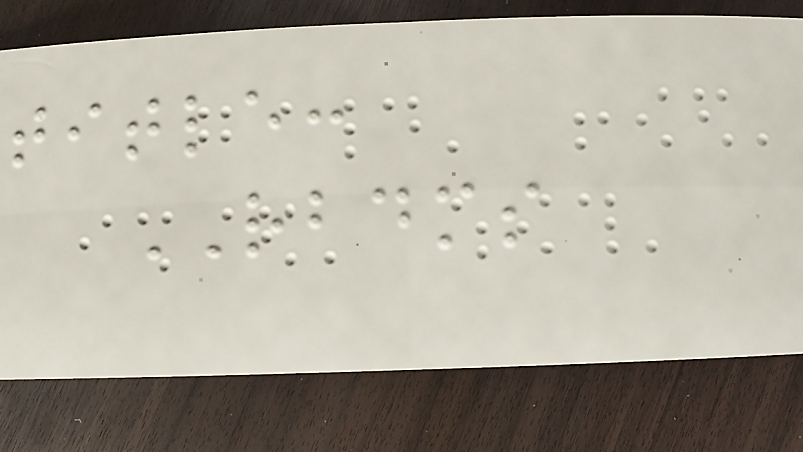title:
RBDMS
